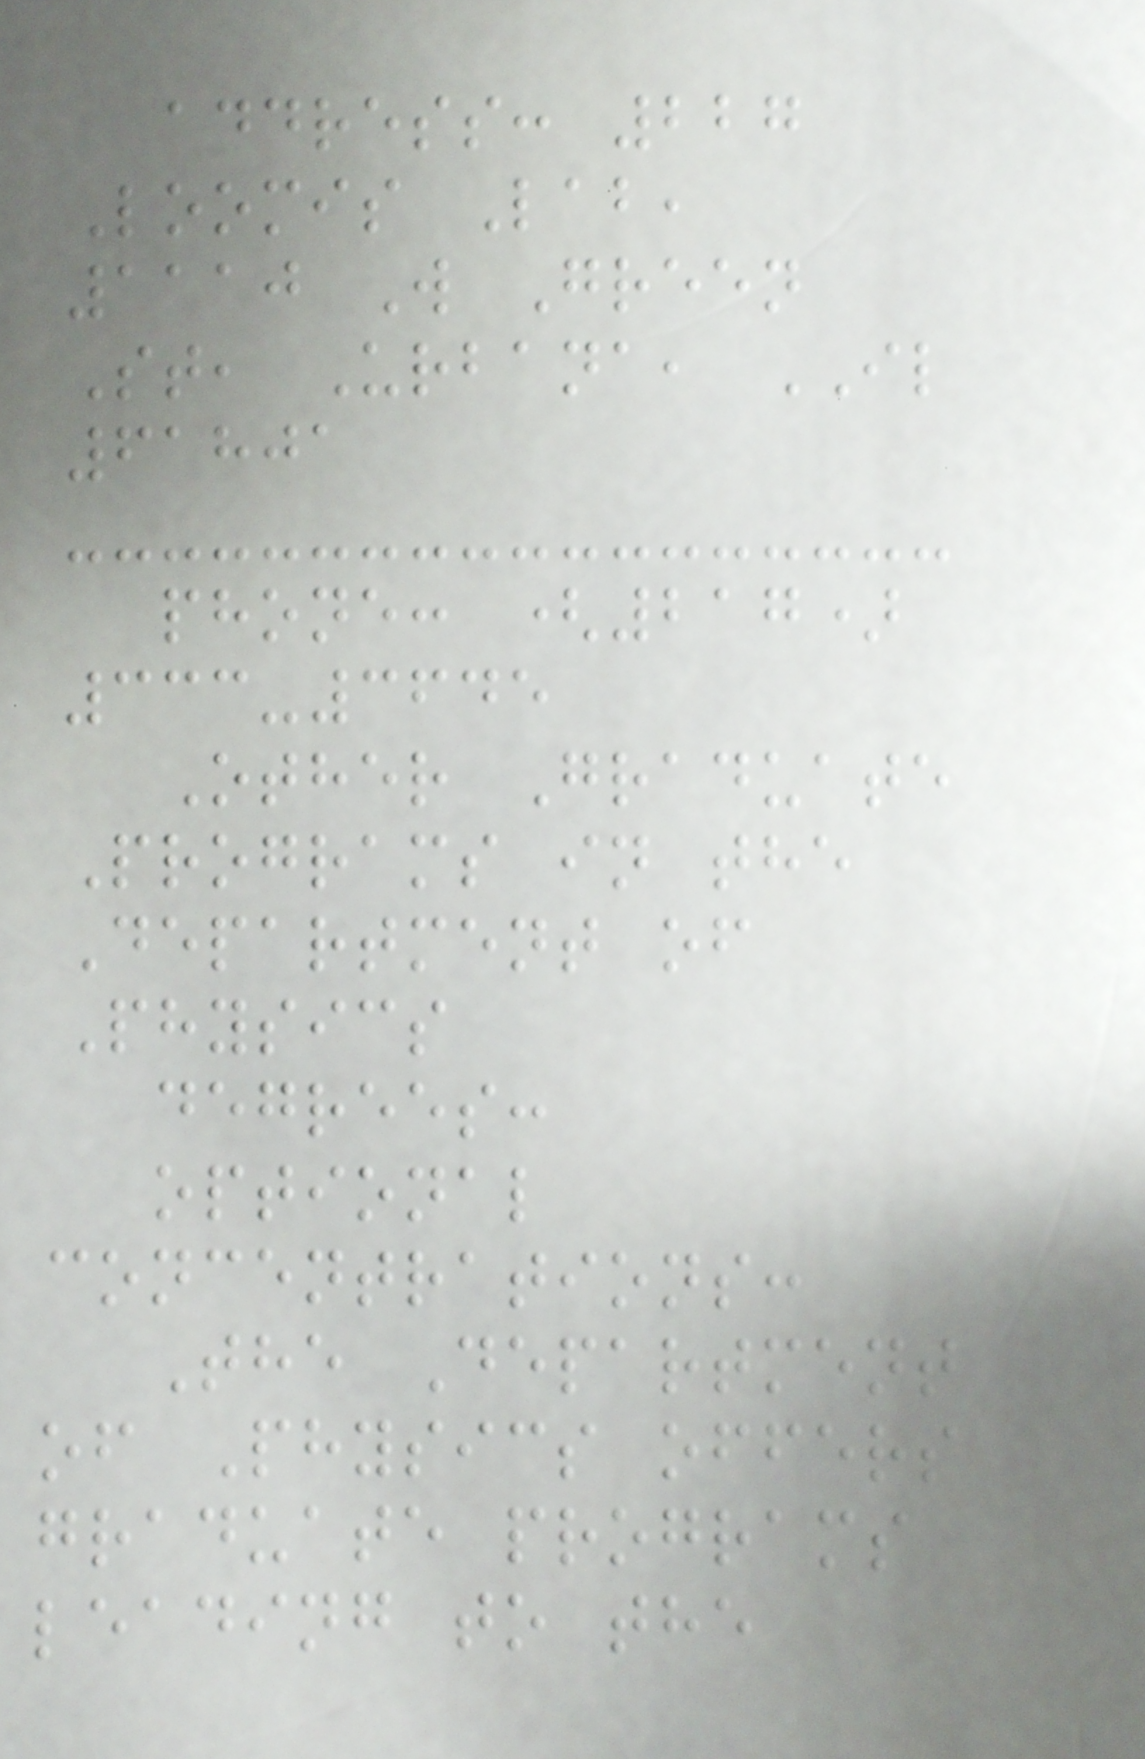address: 227
Loomis Lab,
1110 W Green
St, Urbana, IL
61801
phone: (217)
333-3645
Other Graduate
Programs in the
Department of
Physics
degrees:
optional
concentrations:
The Department
of Physics offers
graduate programs
leading to the
